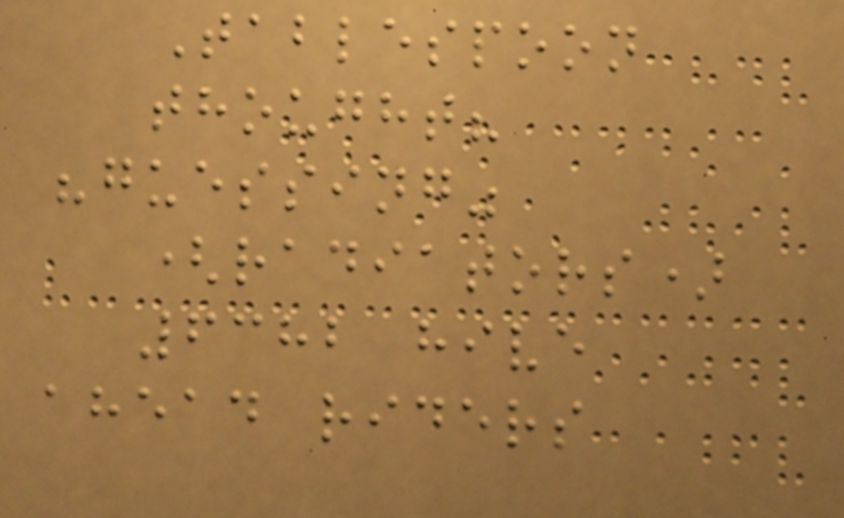Tablespoon
thought?
"guessing"
(radiators)
6382 hive
ahead riders
